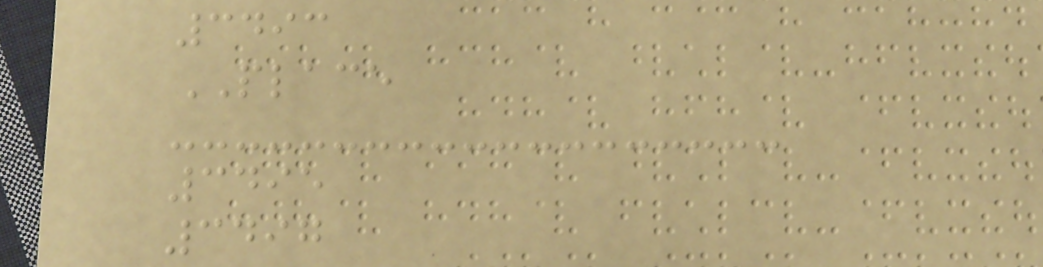3493
PLACE
3495
3497
